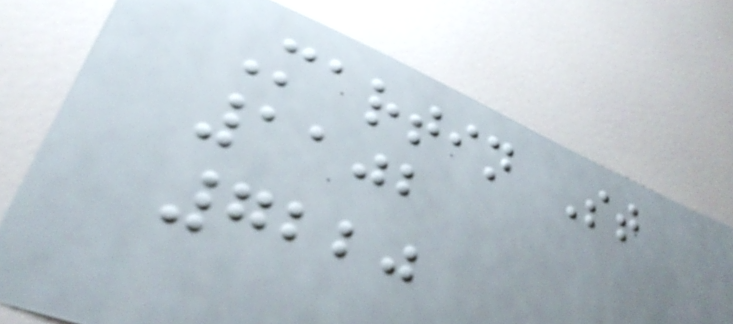Martin St
1102
7220
